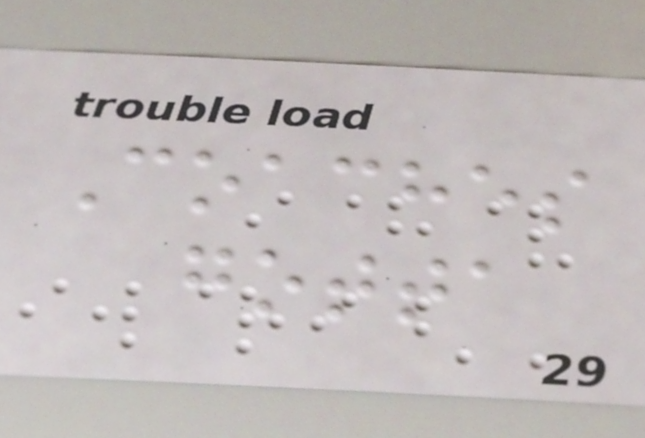Coaches
gotta
